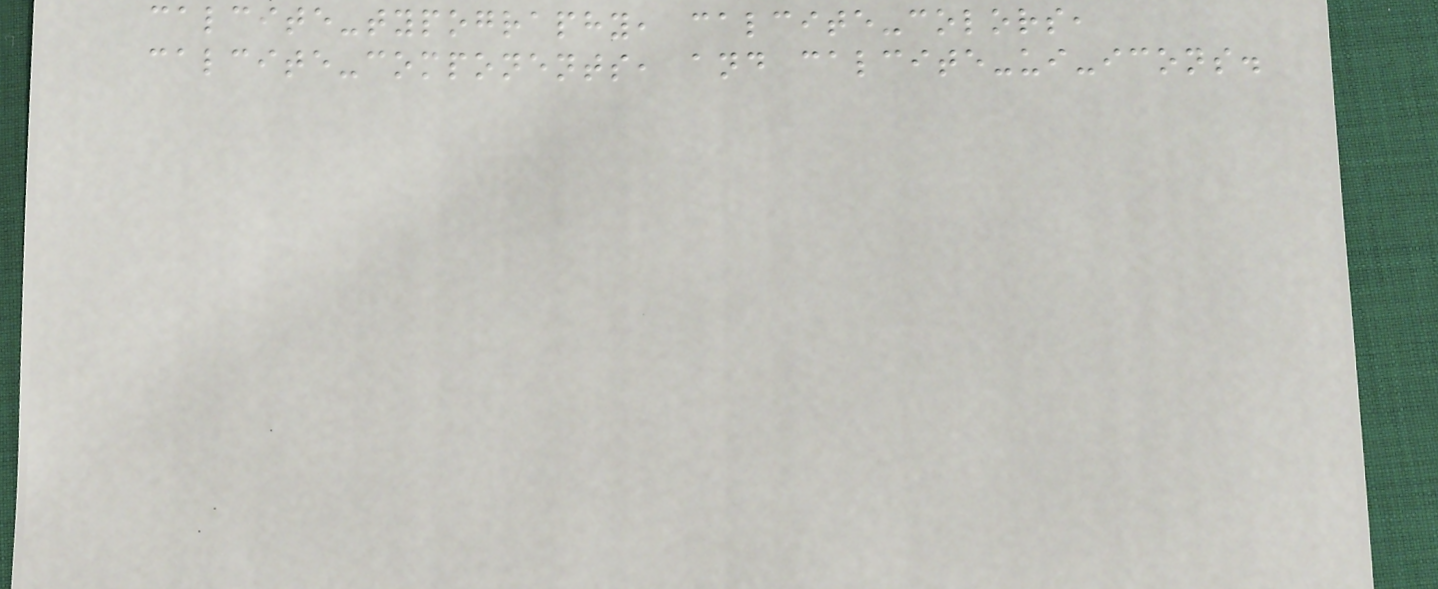calcite-typography, calcite-colors,
calcite-components, and calcite-ui-icons.
